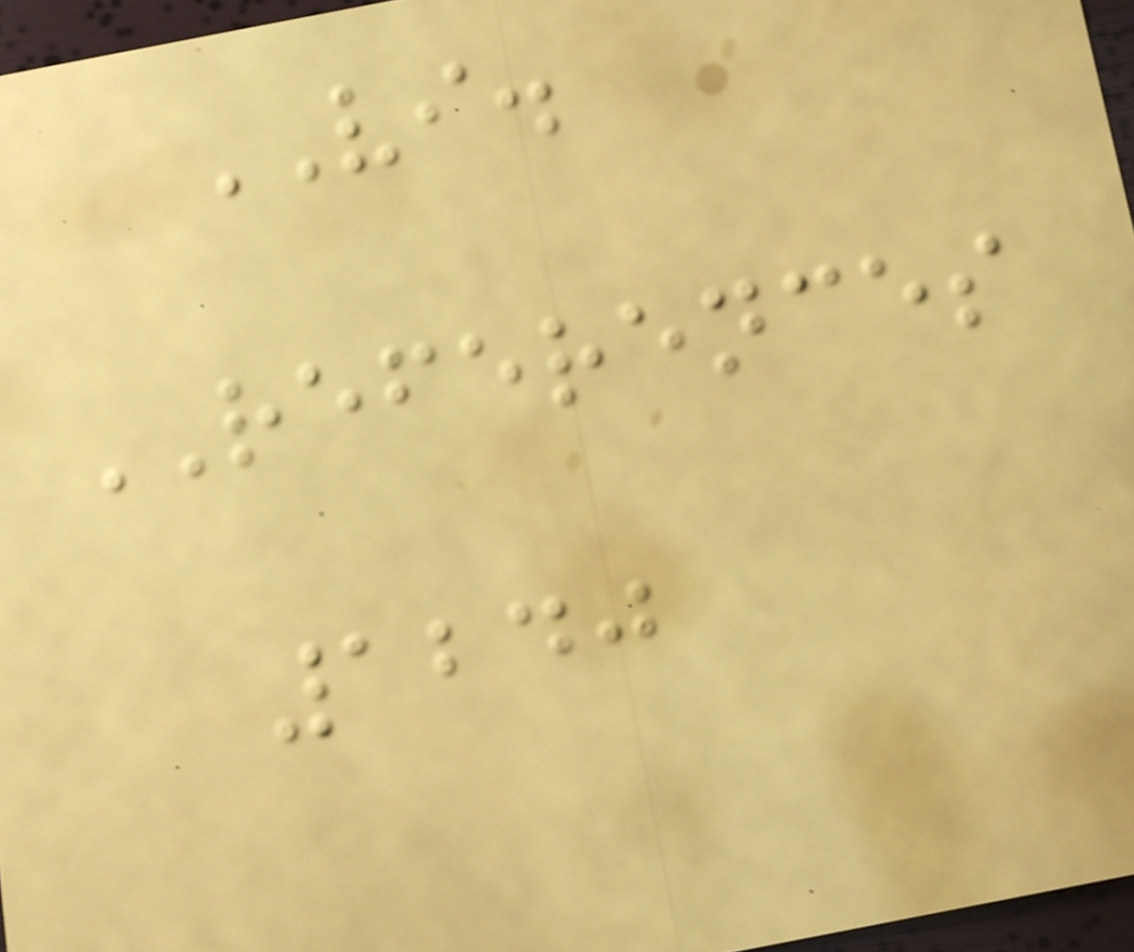VI.
REFERENCES
1240
